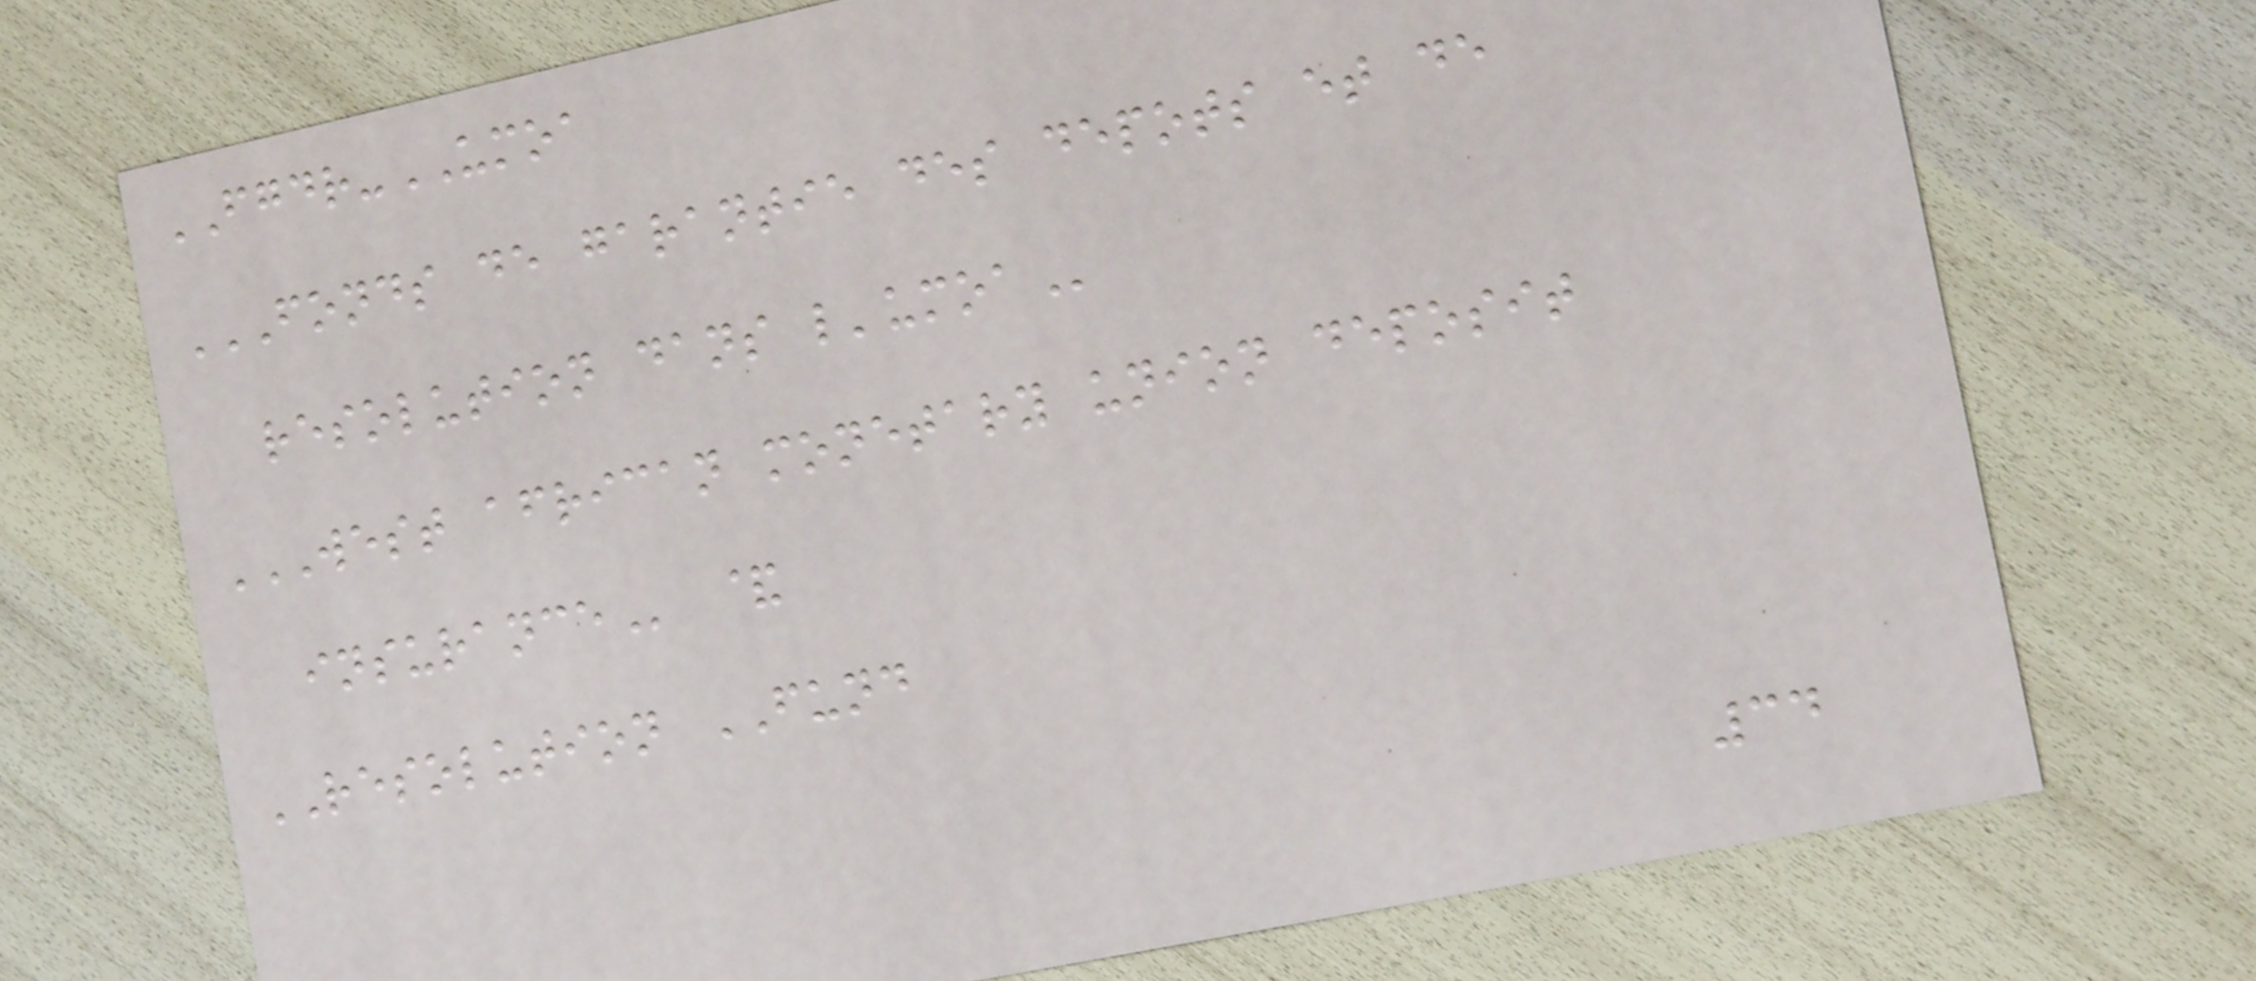FGDR-UMOA
FONDS DE GARANTIE DES DEPOTS ET DE
RESOLUTION DANS L'UMOA
WEST AFRICAN MONETARY UNION DEPOSIT
INSURANCE &
RESOLUTION FUND
34
